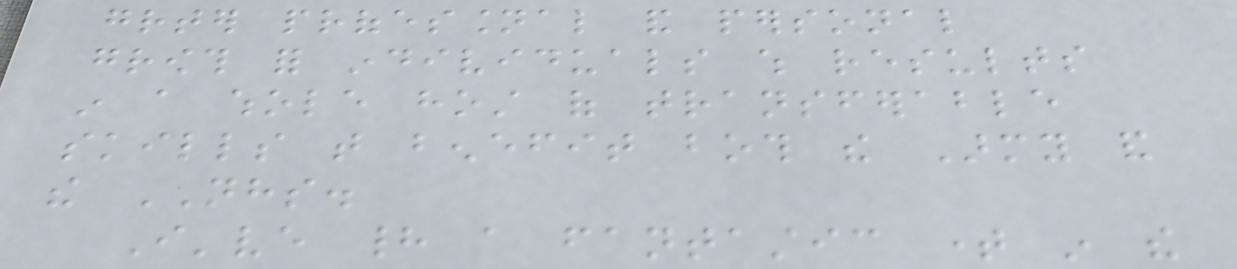greater professional and personal
growth for individuals which results
in a whole host of transferable
skills that benefit both the Army and
the NHS.
I've had a fantastic time in the
